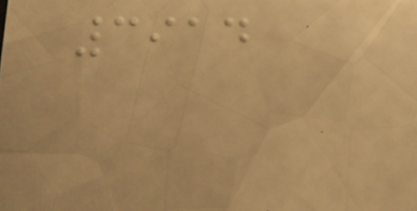3914
